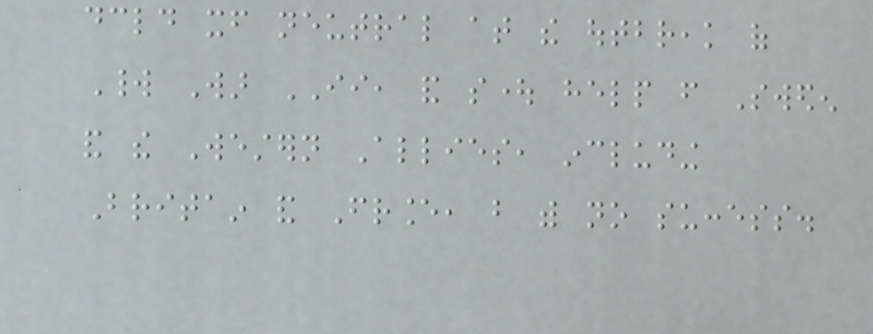declared itself neutral at the outbreak of
World War II, and sought help from Sweden
and the Western Allies, including
Britain and France, but with no success.
